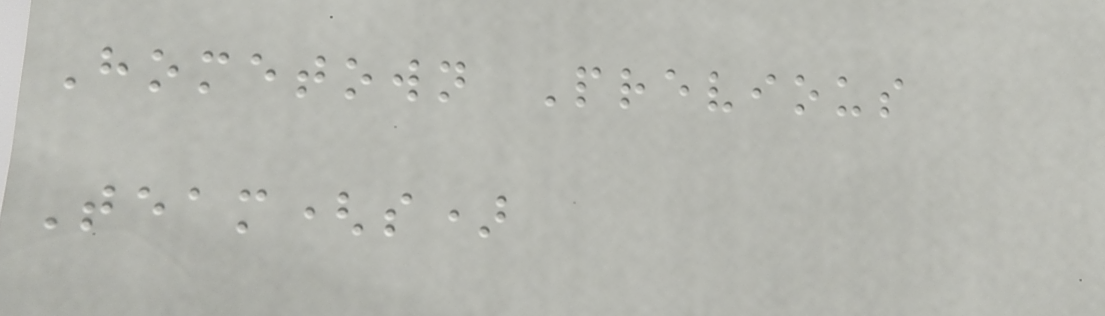Hometown Previous
Team(s)
